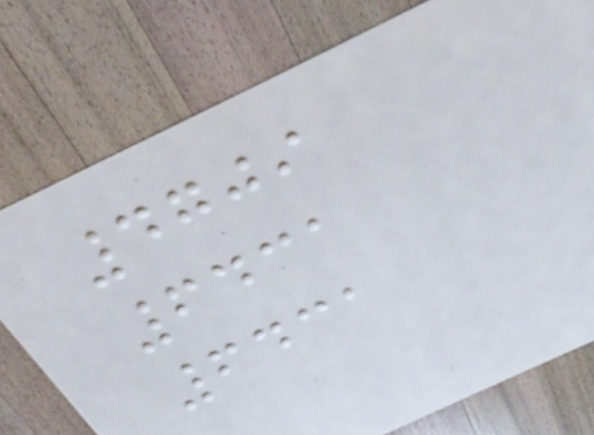4709
6431
6431
